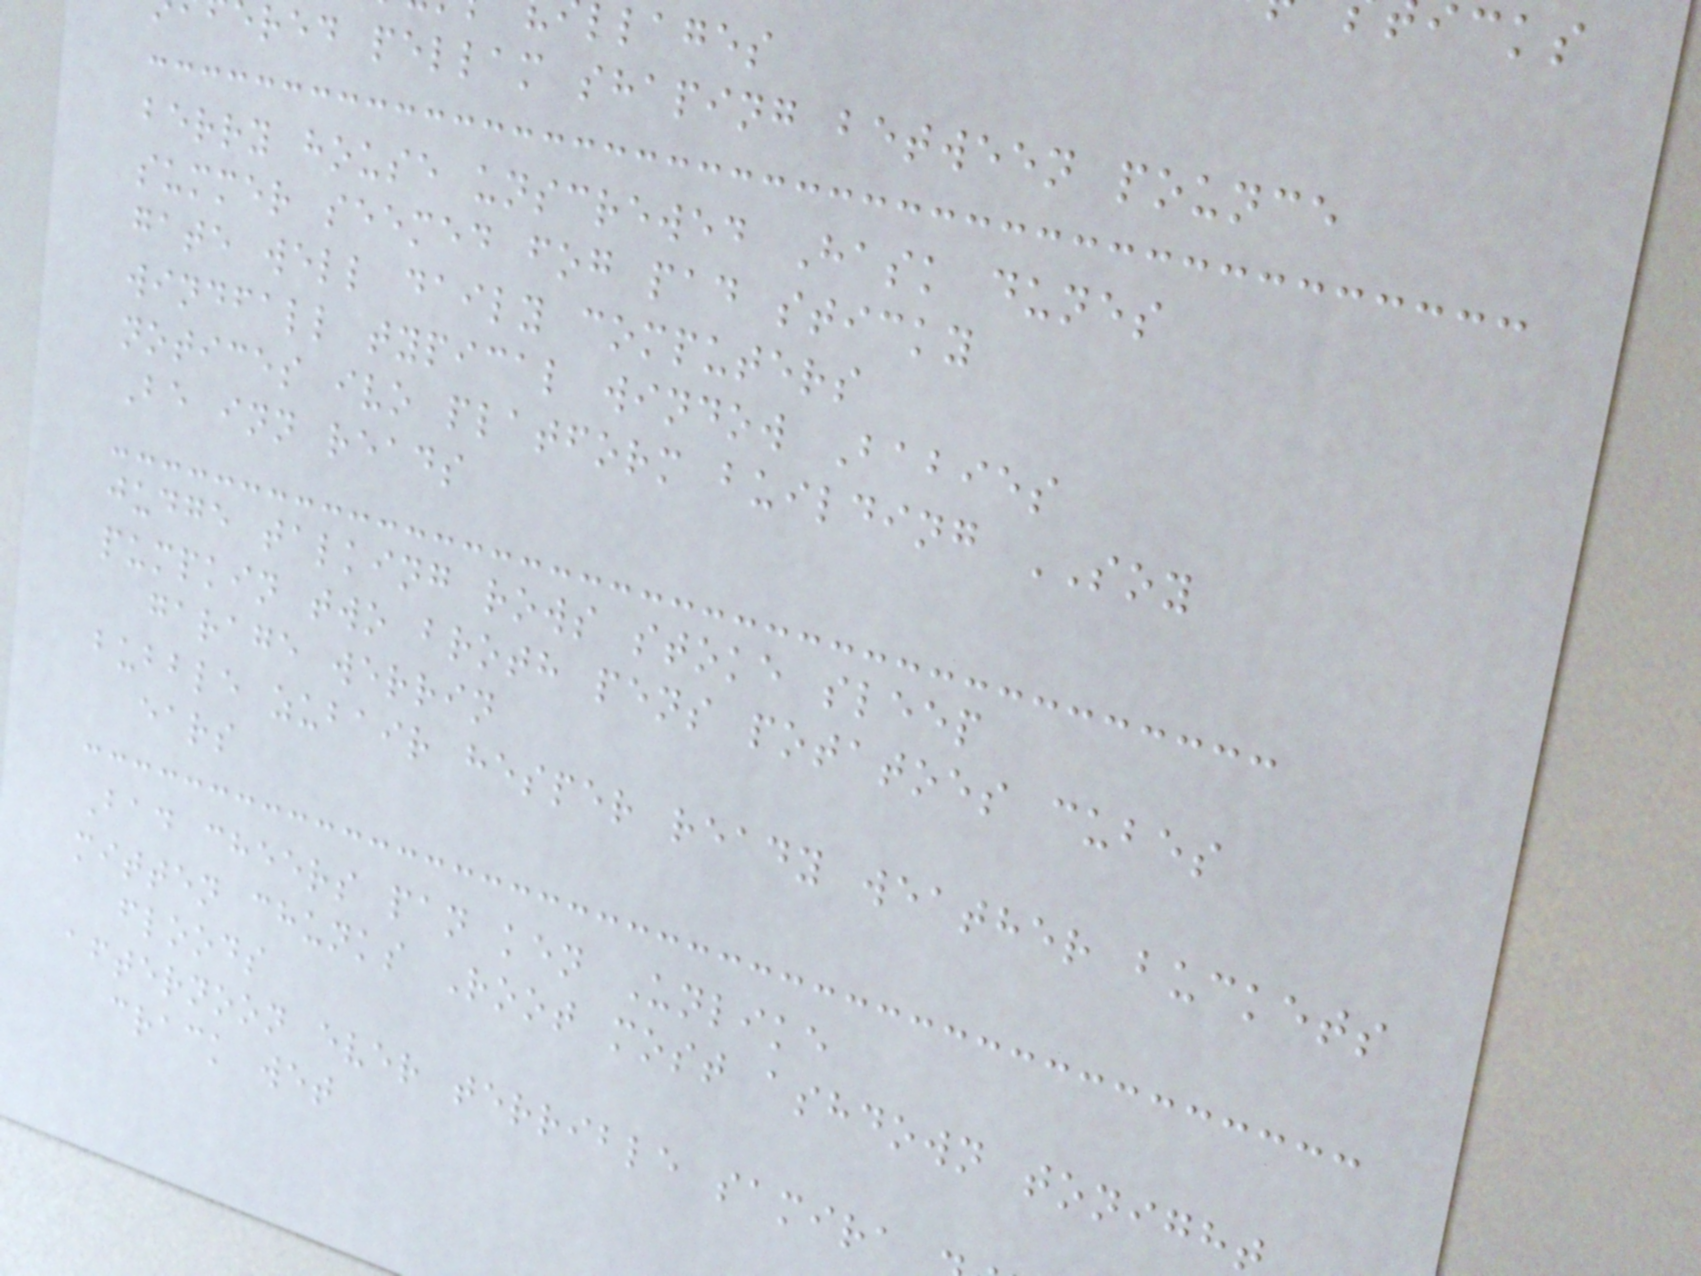llages
red pellam shaping between pounce
berry house unscrewed Hask dunes
summer seemed fog pad sticky
gate well daily computers
windfall typical window Babies
notices ivo platform building SOY
Be inn reads
judge talking rows stoke sleep
pumpkin two broth pens potatoes cubes
garage werrin
bubble zubair hesper ready weather buckets
ears
Bad cheers pan ken Unlike
mitten chunks Root most ashdown tonigh
floods
afternoon ever terrible samira
crack wet
